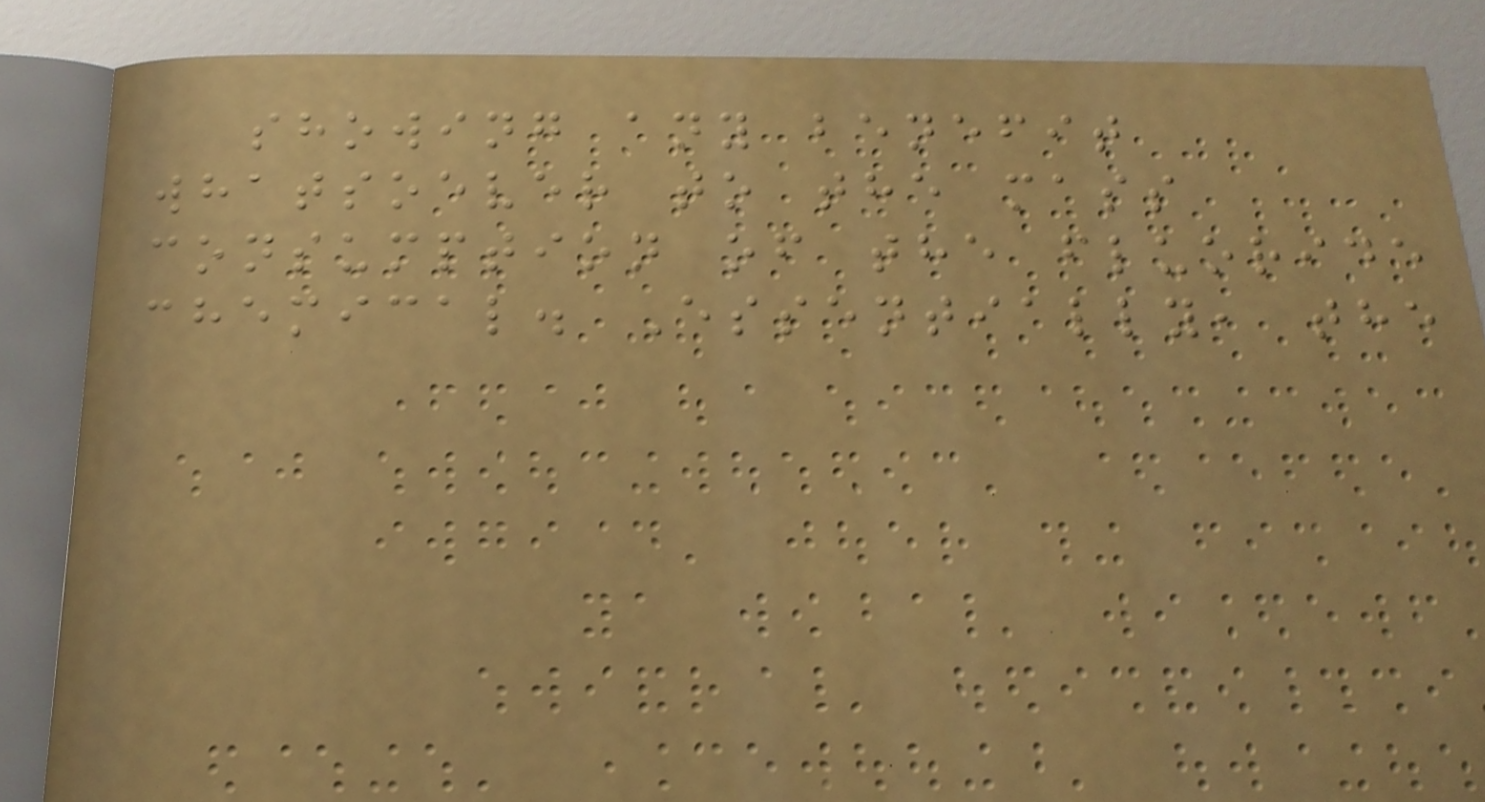showing any benefit
whatsoever to the mass
consumption of the fluoride
chemical. Essentially, the
